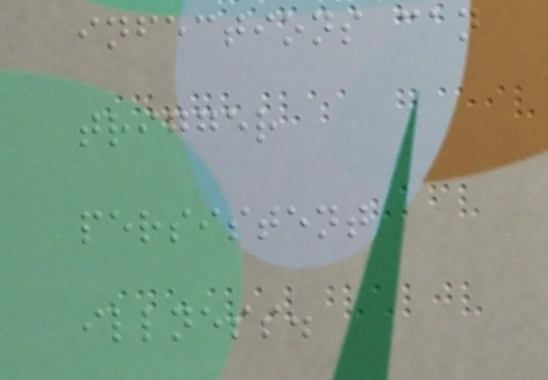infections can
trigger
persistent
illness.
